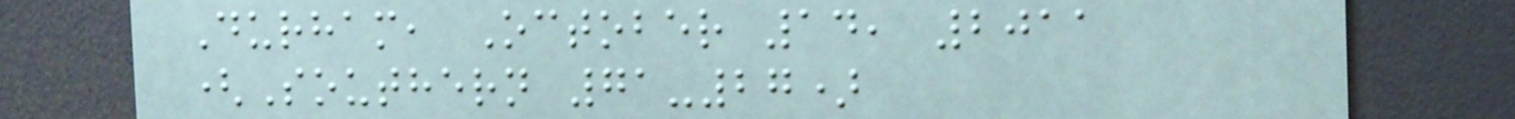Durham, October 14, 2011
(Southern 71-27)
